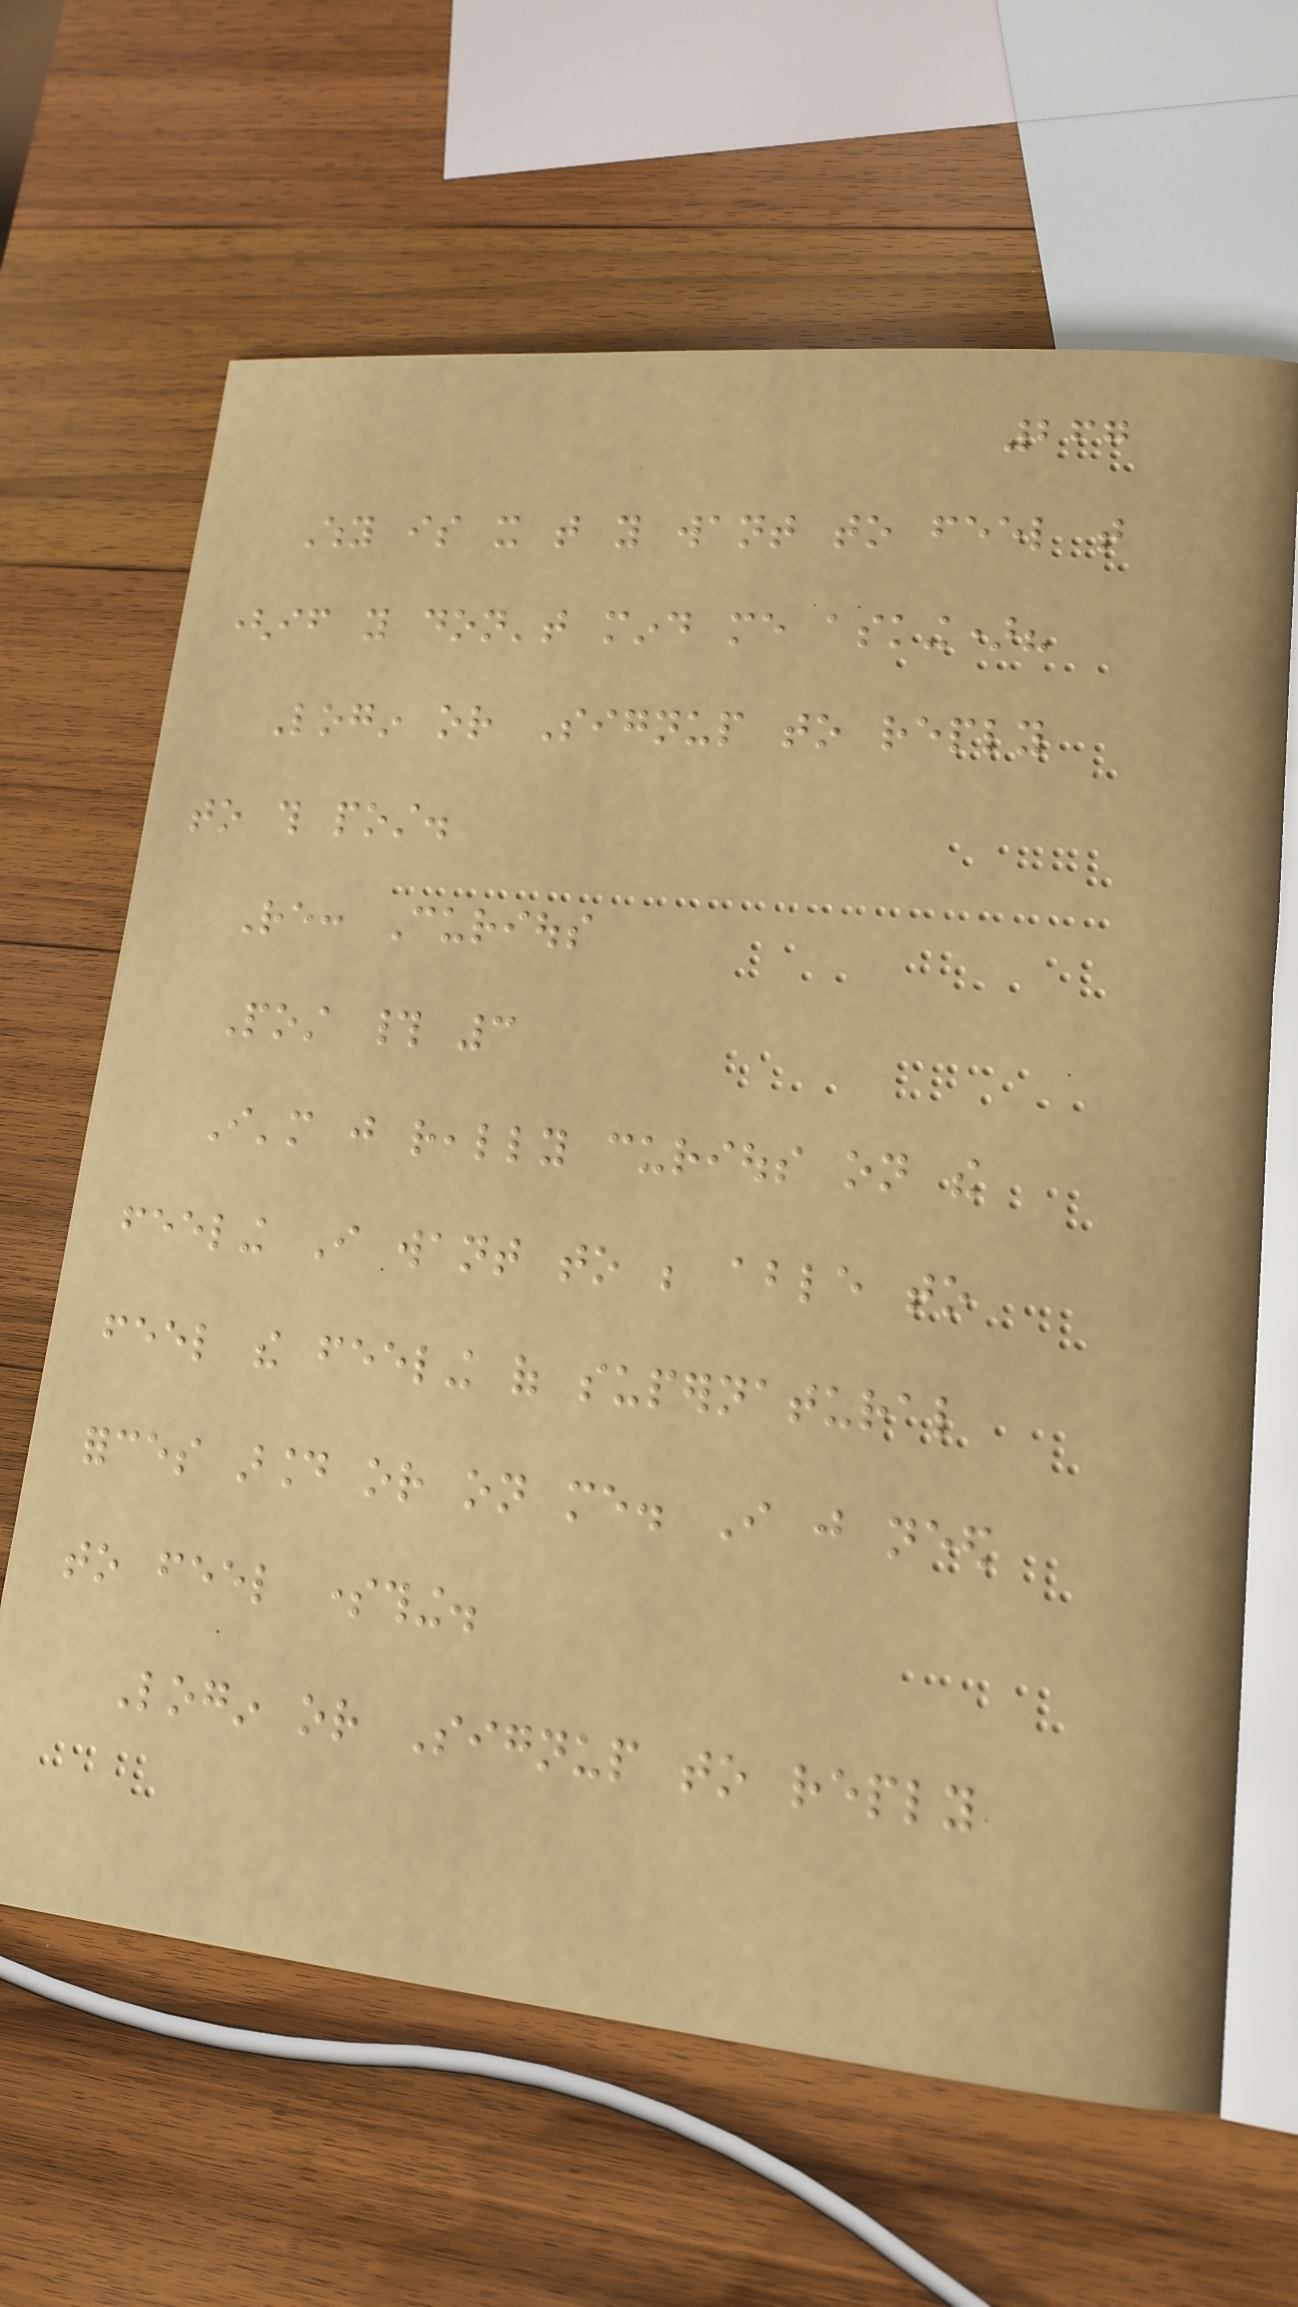267
Why is it that you want to feel that
(if you don't mind me asking)?
Login or Signup to reply
to this post.
Re: Curious
Post # 3
I'm just really curious on the
feeling I want to be able to
feel the feeling of supernatural
forces around or on me. I just need
to feel something.
Login or Signup to reply
